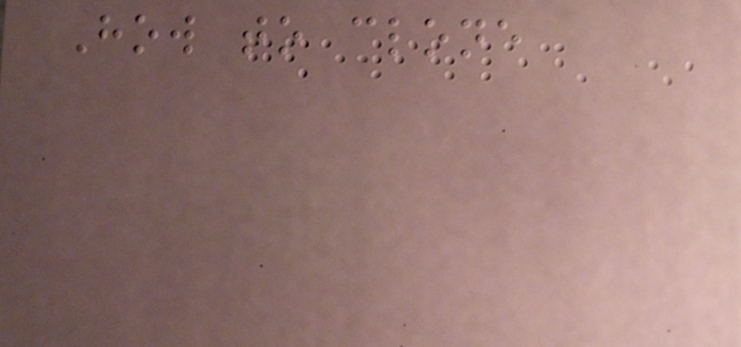How to clone
